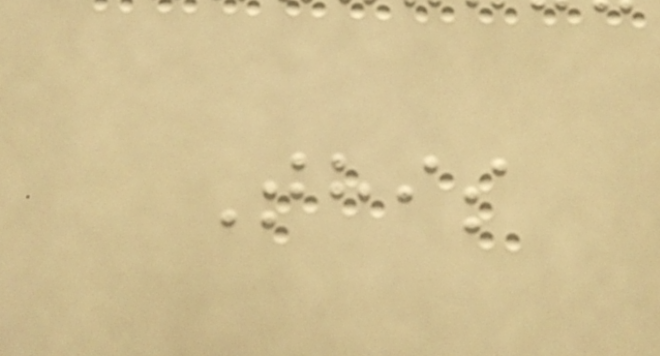This
